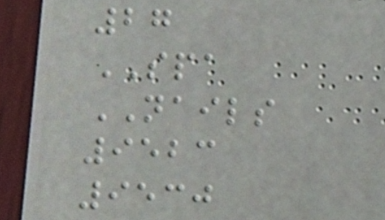27
SPA
NAILS
9523
9530
